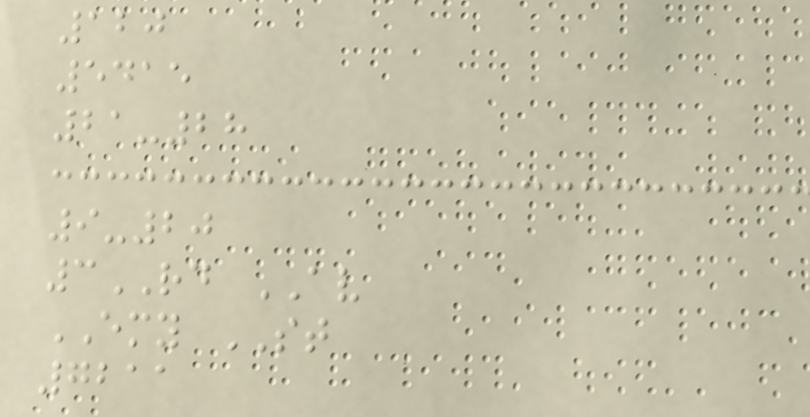120
5415
21-28
9-20
3RD AV
EMY ST
7211
